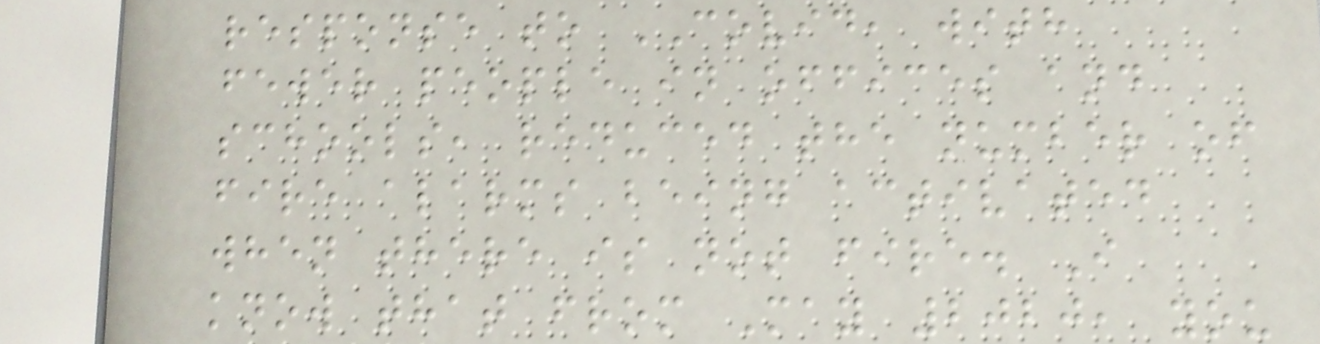response to COVID, with
fewer people in offices and
schools, reduced the number of
fire alarms being activated
when there is not fire. I
know that from May 2020, you
